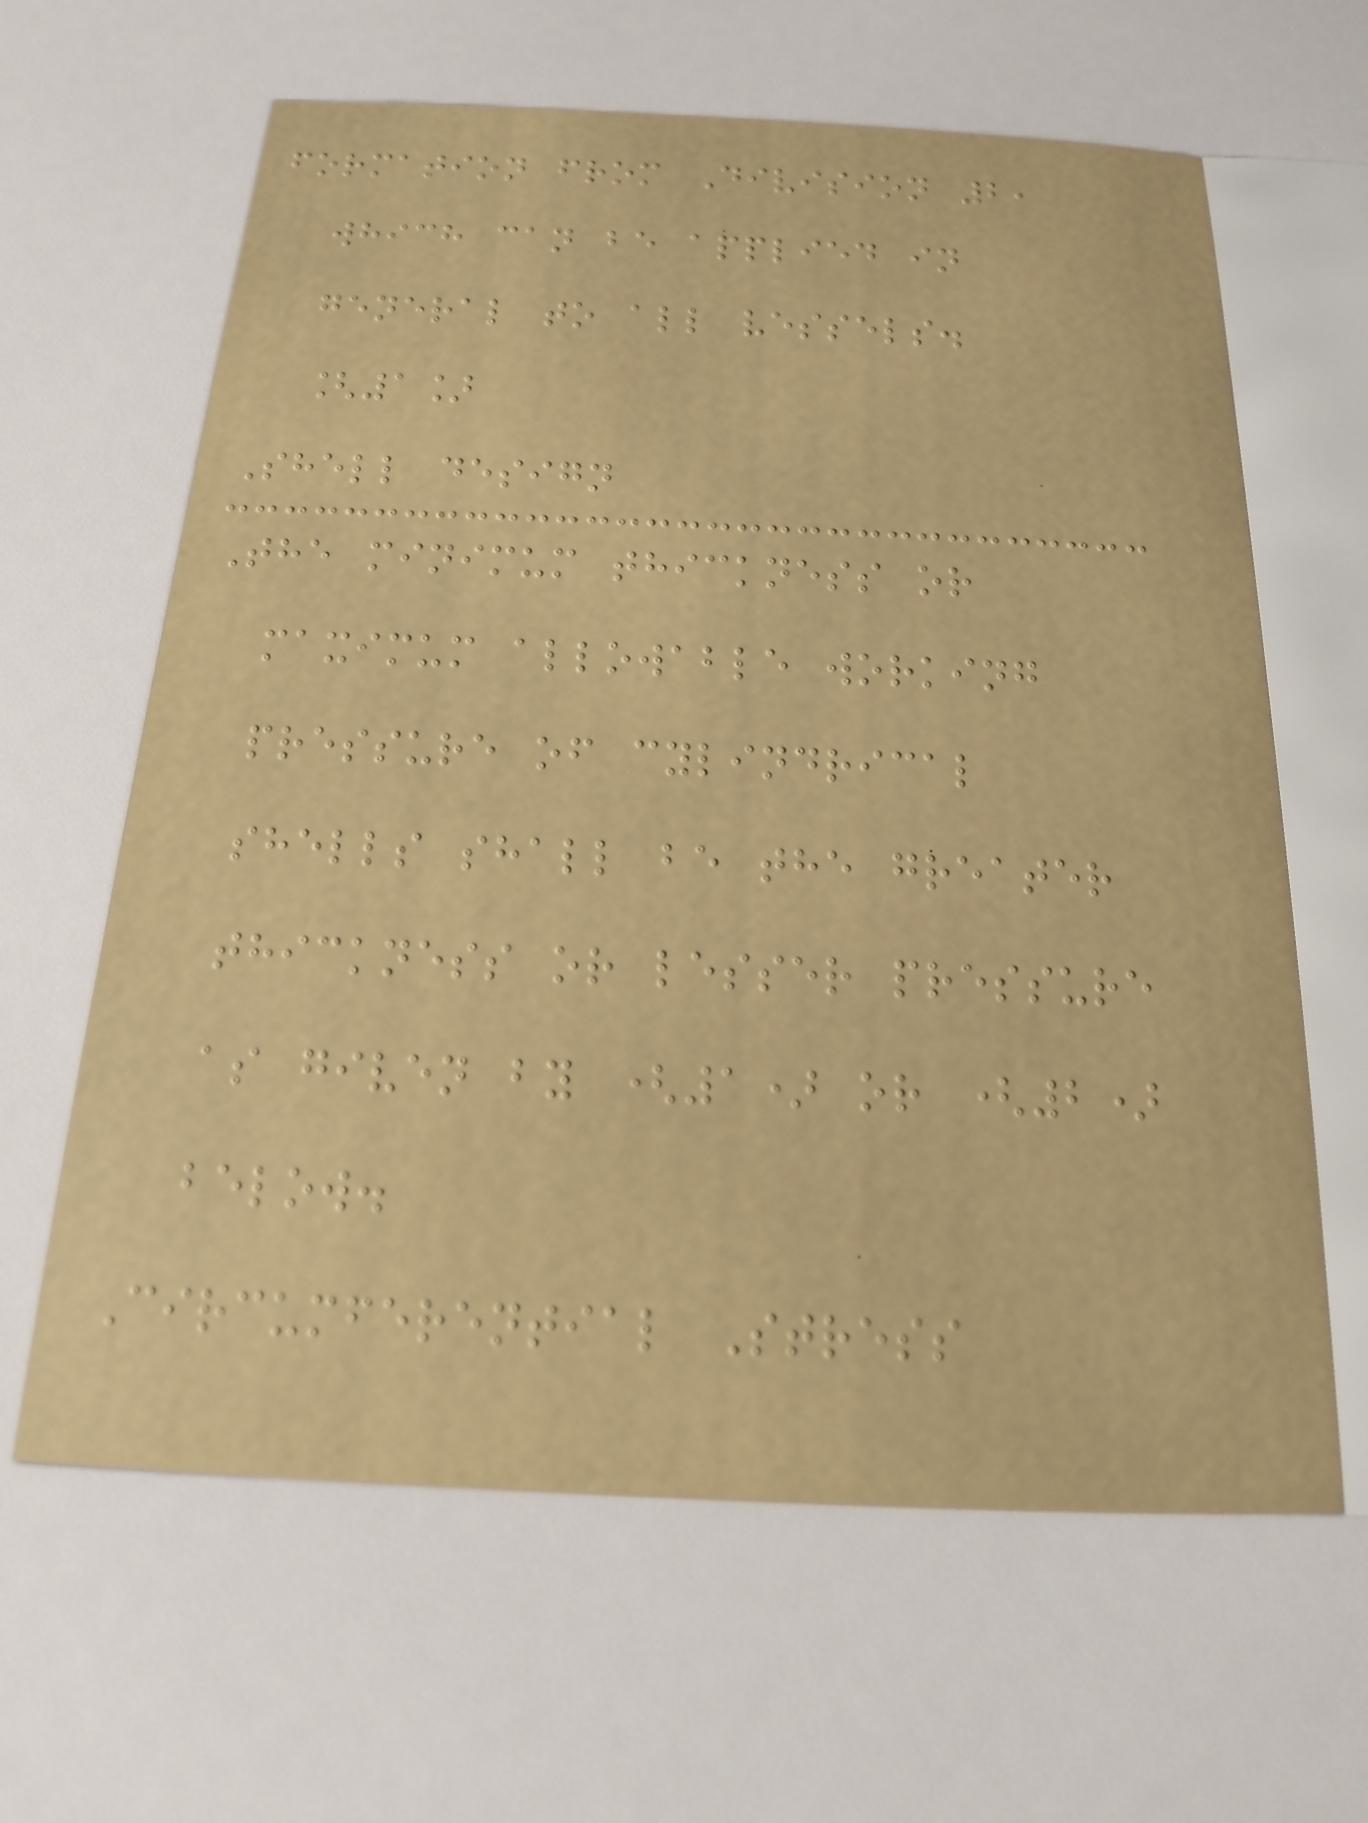formation from Division 2,
which can be applied in
general to all vessels.
[1]
Shell design
The minimum thickness or
maximum allowable working
pressure of cylindrical
shells shall be the greater
thickness or lesser pressure
as given by (1) or (2)
below.
Circumferential Stress
